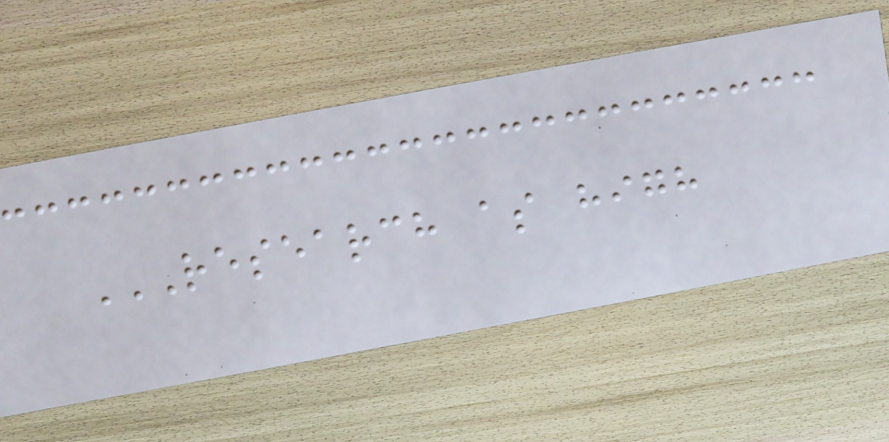RESEARCH AS HIGH
